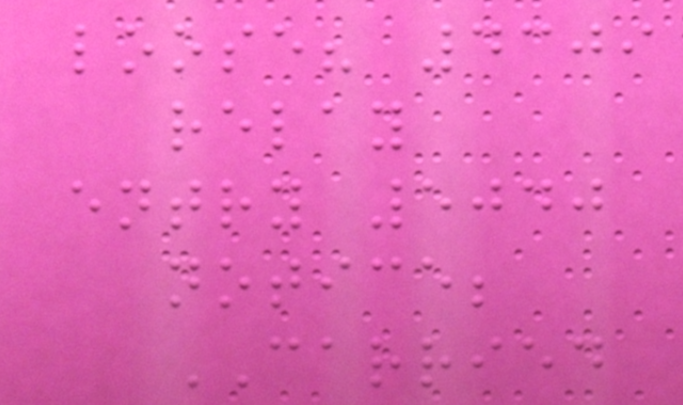loose? 4309
relay
entry 5040
notice;
CARRIED
